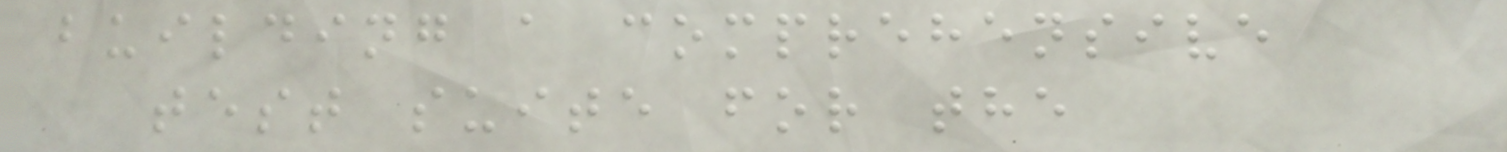building a comprehensive
test suite for the
